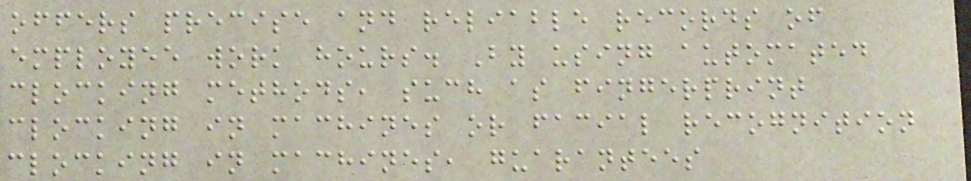offers precise and reliable records of
employee work hours. By using automated
clocking methods, such as fingerprint
clocking in machines or facial recognition
clocking in machines, guarantees
